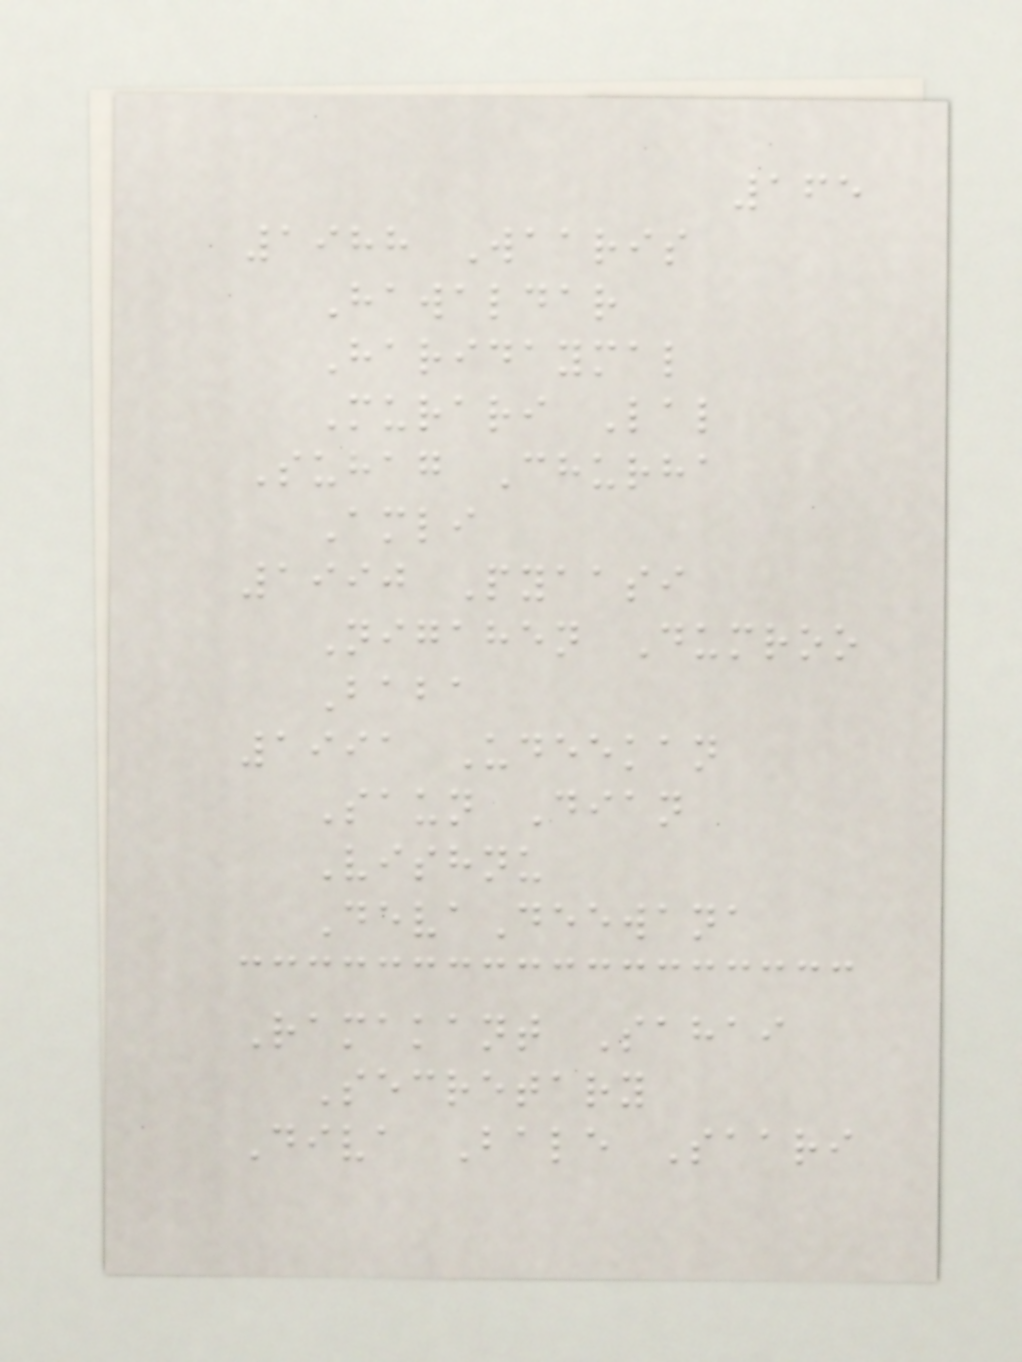165
1988 Waaris
Hawaldar
Haridaymal
Murari Lal
Suhag Churha
Amli
1990 Pyaasi
Nigahen Dumroo
Baba
1991 Udeekan
Saun Dian
Vishnu
DevaDeewana
Ramakant Sahai
Secretary
Diva Bale Saari
